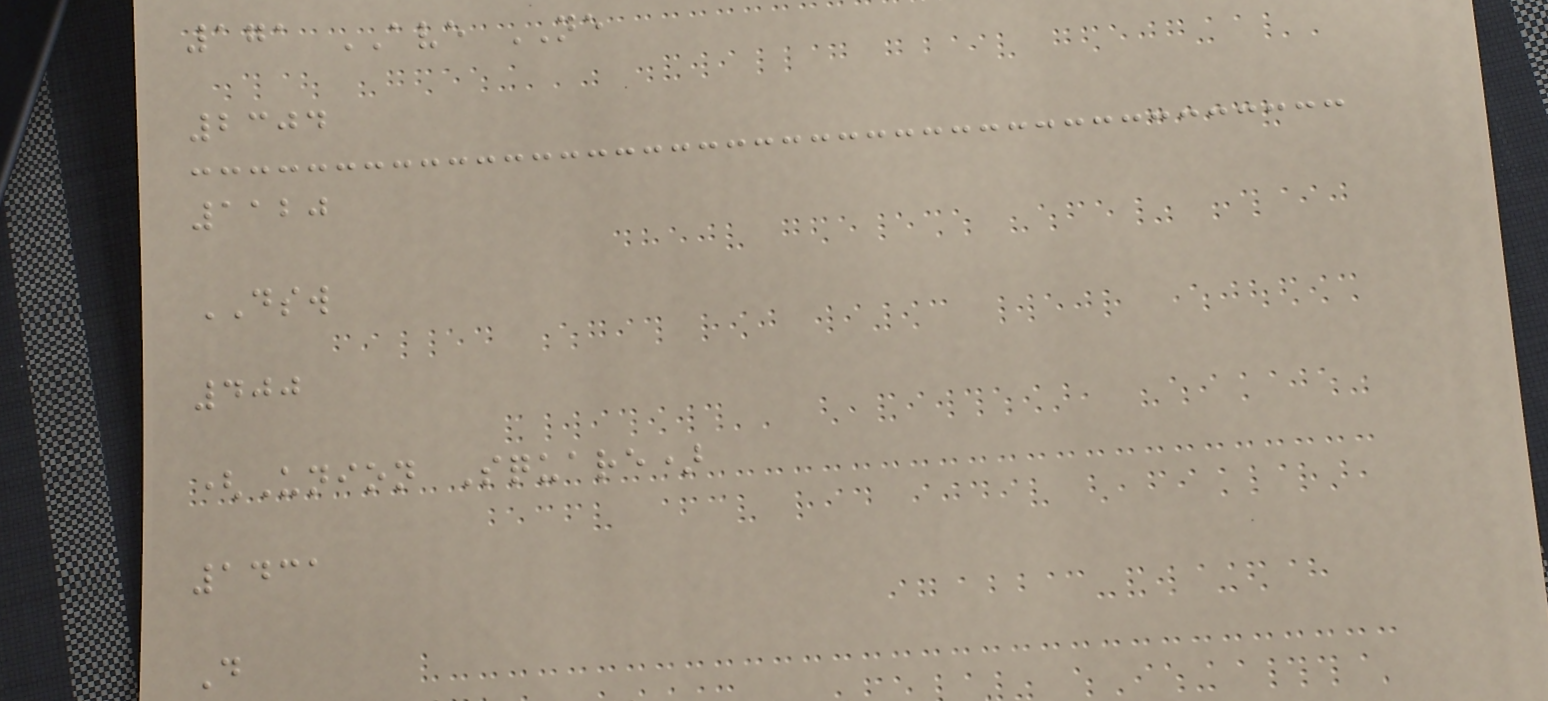171 AVE NE
2304
1120
DSW
400
(Union Square)
1431
D
